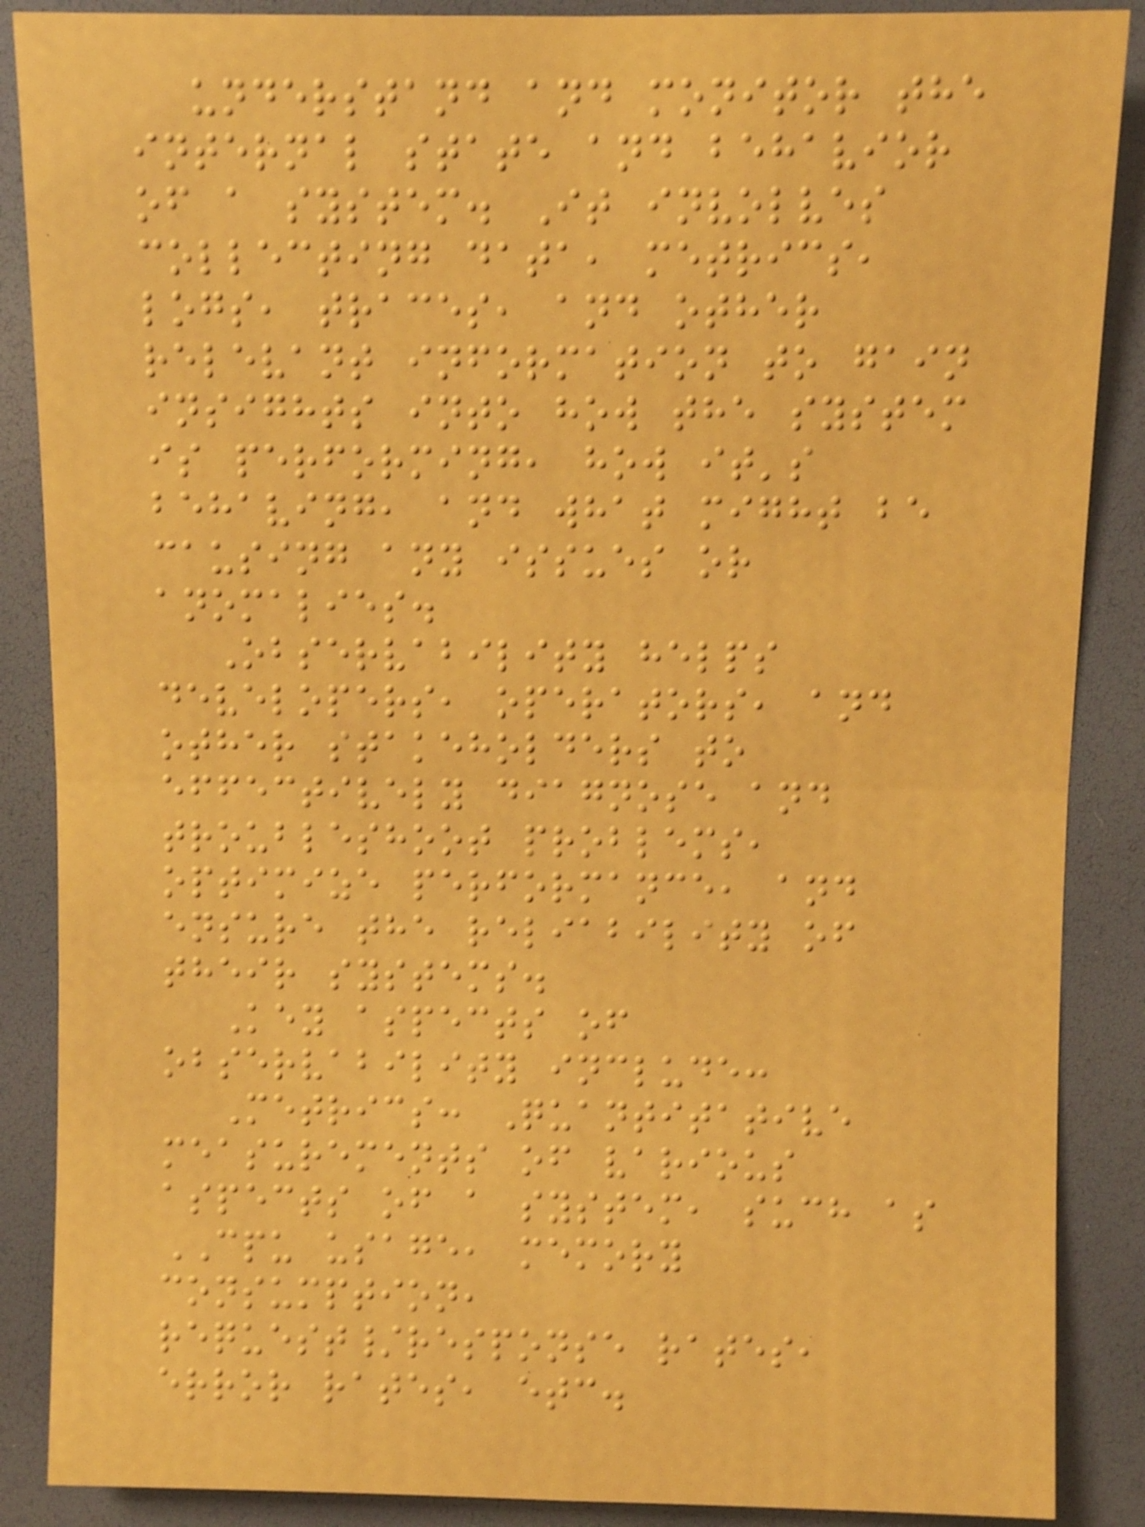understand and monitor the
internal state and behavior
of a system. It involves
collecting data, metrics,
logs, traces, and other
relevant information to gain
insights into how the system
is performing, how it's
behaving, and what might be
causing any issues or
anomalies.
Observability helps
developers, operators, and
other stakeholders to
effectively diagnose and
troubleshoot problems,
optimize performance, and
ensure the reliability of
their systems.
Key aspects of
observability include:
Metrics: Quantitative
measurements of various
aspects of a system, such as
CPU usage, memory
consumption,
request/response rates,
error rates, etc.
